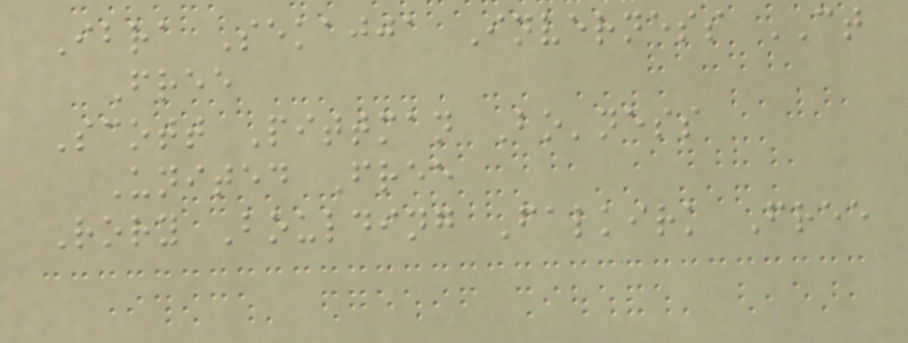Ibra Sekajja Inverness CT
Free
Scott Pittman Bo'ness
United Free
Rory Boulding Falkirk Free
